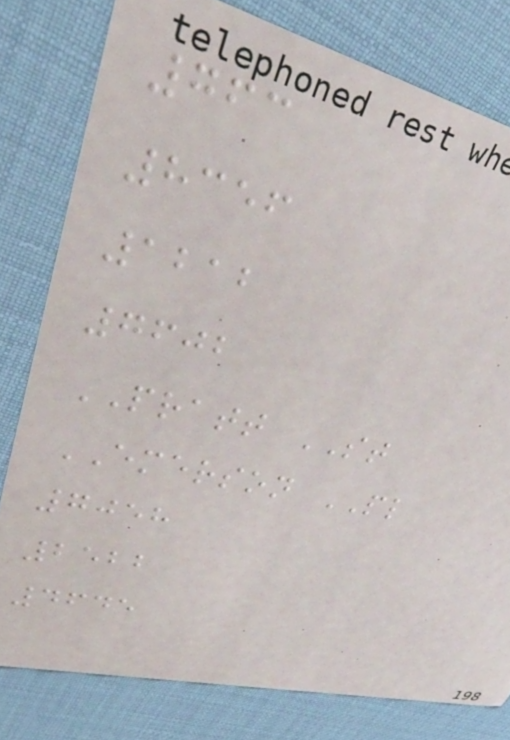763
8356
1212
7602
PRATT ST
EMERSON PL
7058
2522
4645
